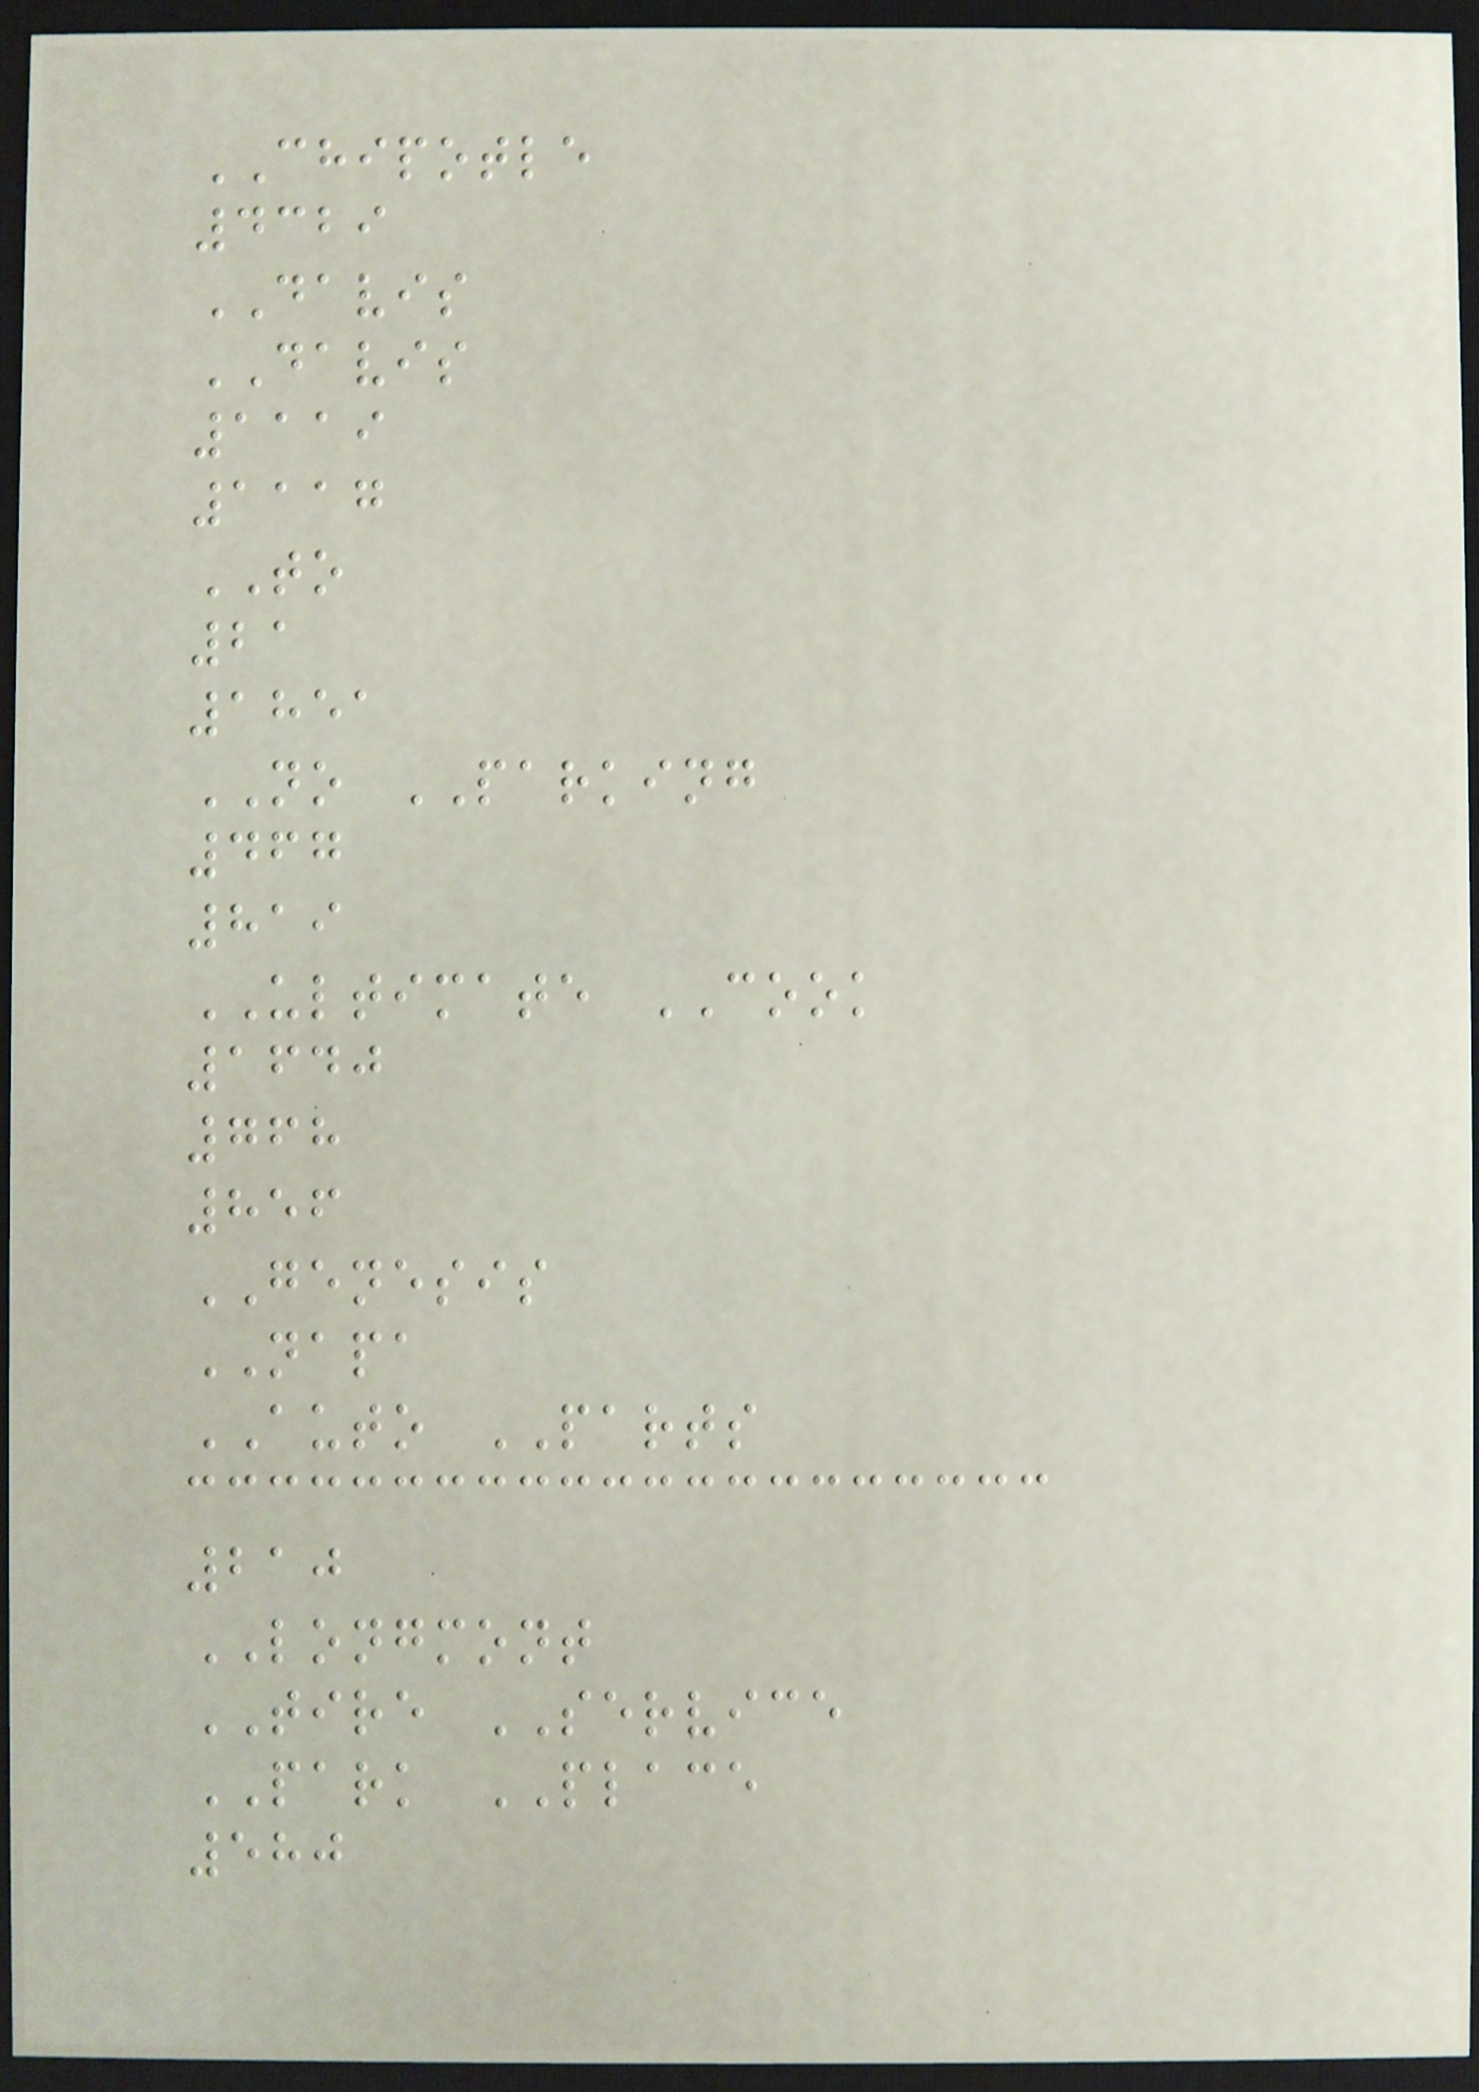CHIPOTLE
4329
DAVIS
DAVIS
1119
1117
TO
21
1851
NO PARKING
467
819
ULTIMATE COOK
1640
768
856
GENESIS
NAPA
AUTO PARTS
210
LONGMONT
TIRE SERVICE
PARK PLACE
580
